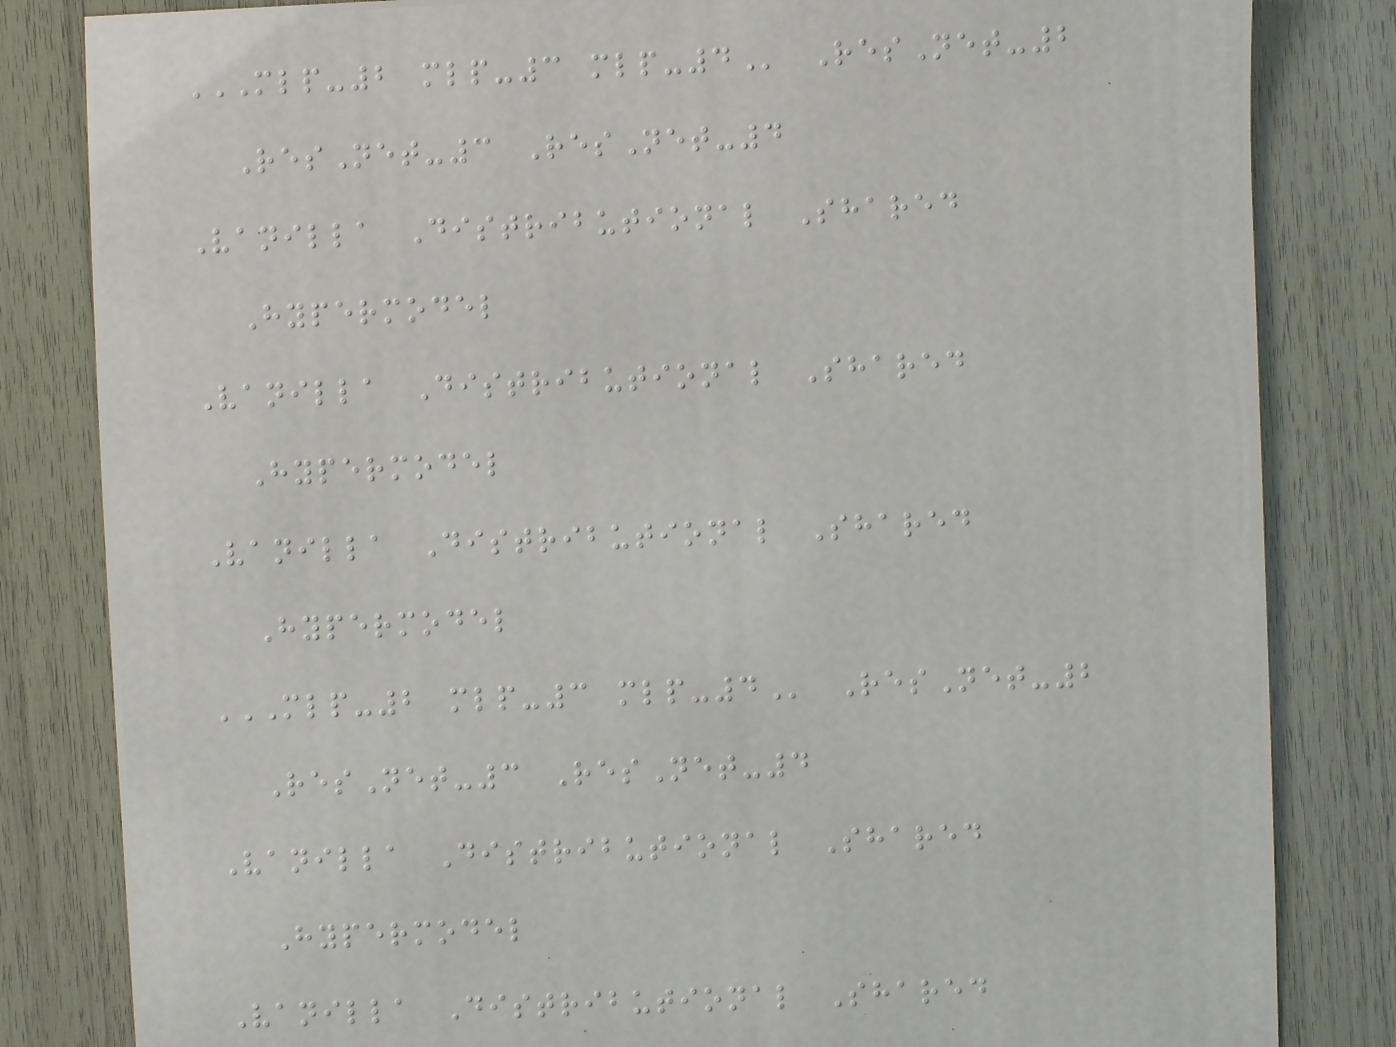MLP-2 MLP-3 MLP-4 ResNet-2
ResNet-3 ResNet-4
Vanilla Distributional Shared
Hypermodel
Vanilla Distributional Shared
Hypermodel
Vanilla Distributional Shared
Hypermodel
MLP-2 MLP-3 MLP-4 ResNet-2
ResNet-3 ResNet-4
Vanilla Distributional Shared
Hypermodel
Vanilla Distributional Shared
